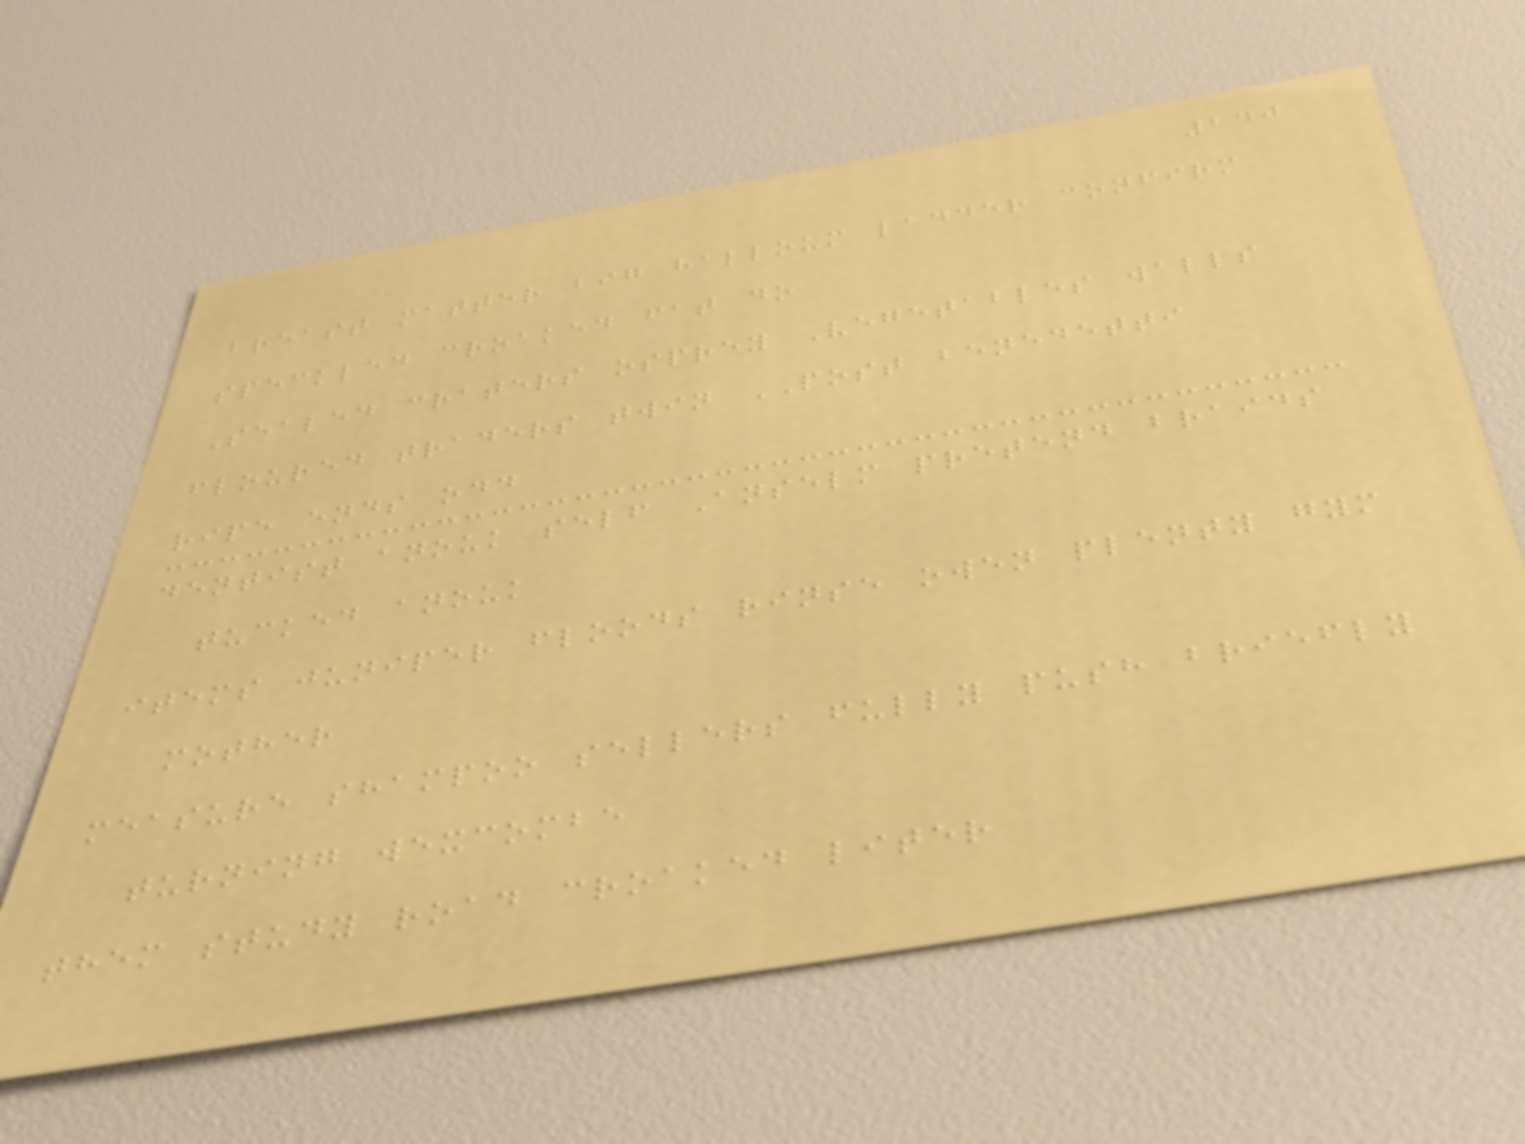240
breast matter big halloum ladder confirm
speckled croaked fat do
Sealed craters osprey Vegetables walls
floured traders twin POST benedetti
ripe ends odd
dentist anouk self Anselm pretend braids
tucked anouk
items juniper floods rinse owen plenty gym
mother
measure shampoo sellers fully push briefly
turning wexcombe
them study road croaked liter
